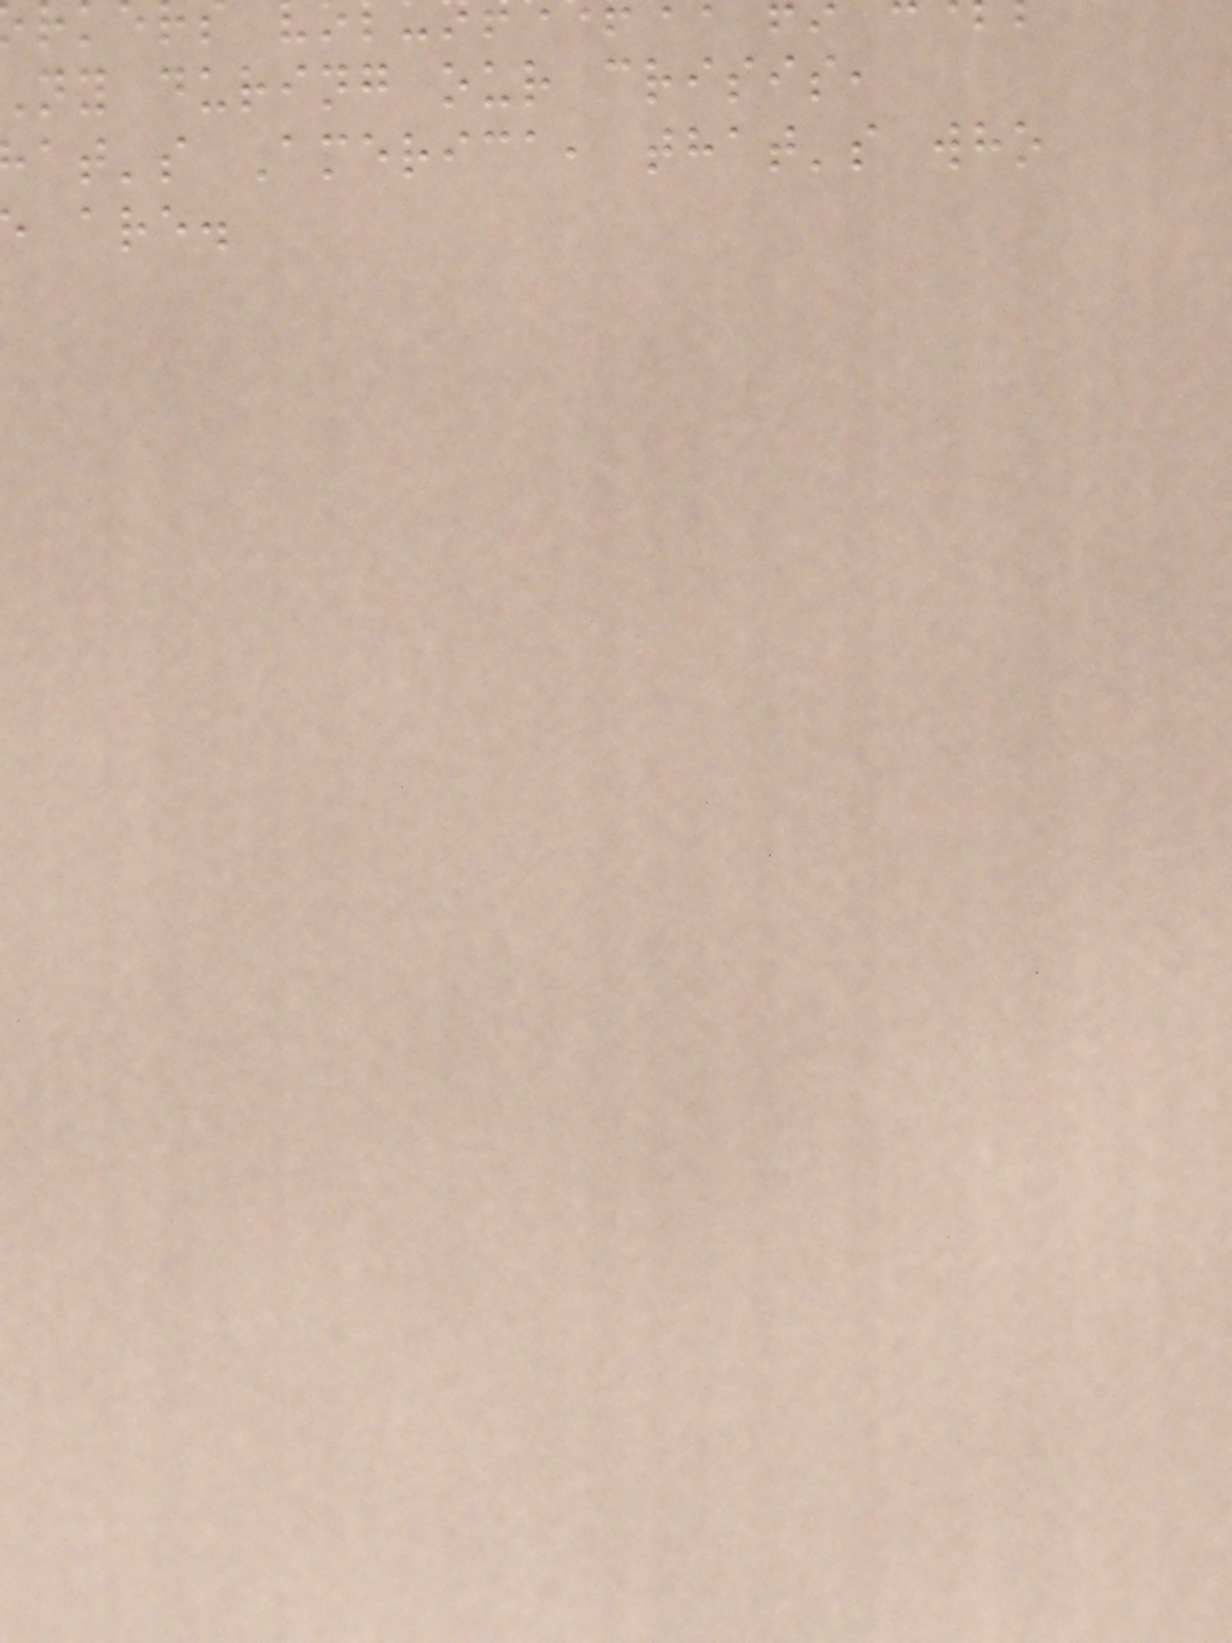ny during our crisis,
at's America, that's who
are.
